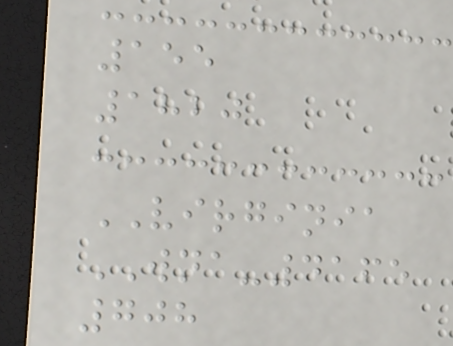155
1820
VIRGINIA
WNA-4165
708
